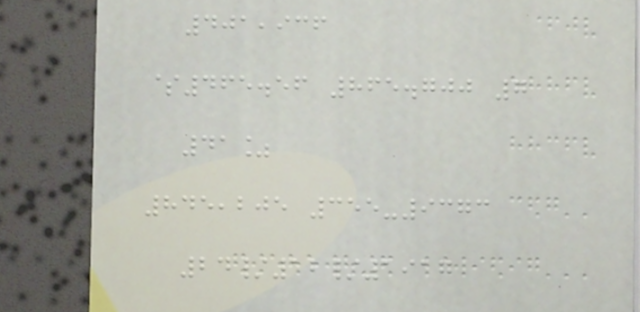401,936
$465.56 865.700 7
41%
845,205 355-9373
24/12/1917
